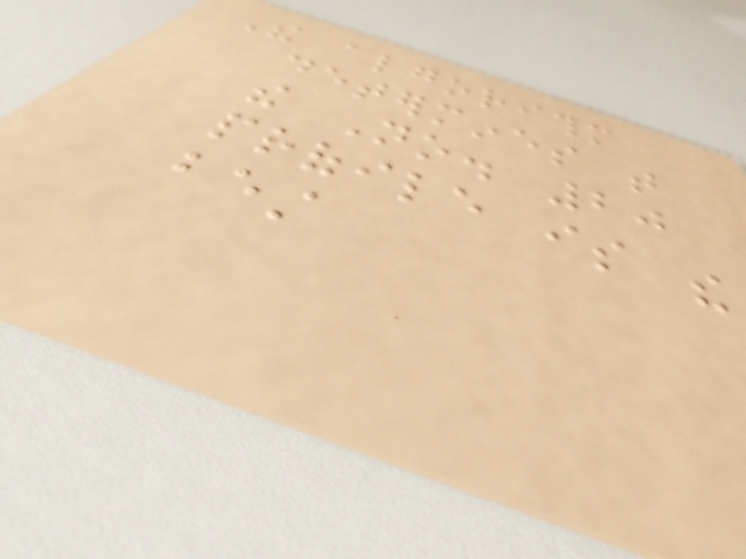The algorithm
determines that
the No. 20
profile is the
best
